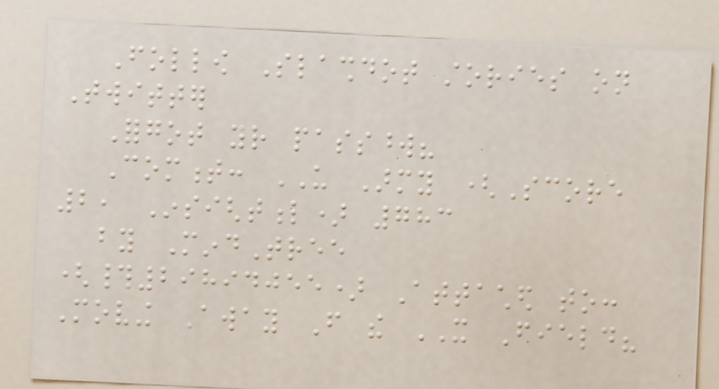Follow Slashdot stories on
Twitter
Forgot your password?
Comment: US Army (Score
2, Insightful) 783
by MindTree
(#29894055) Attached to:
Moving Away From the IT Field?
